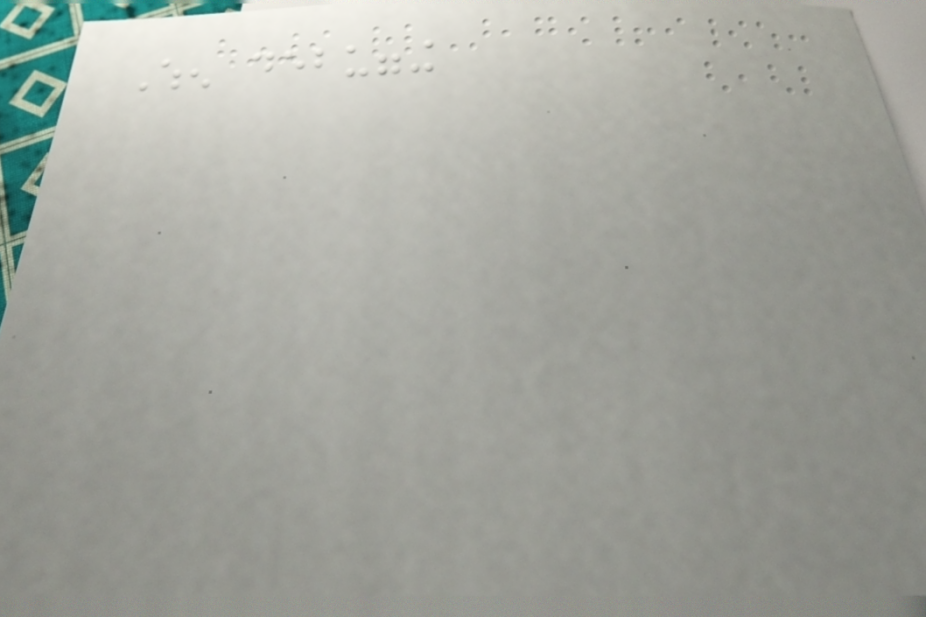When debugging
